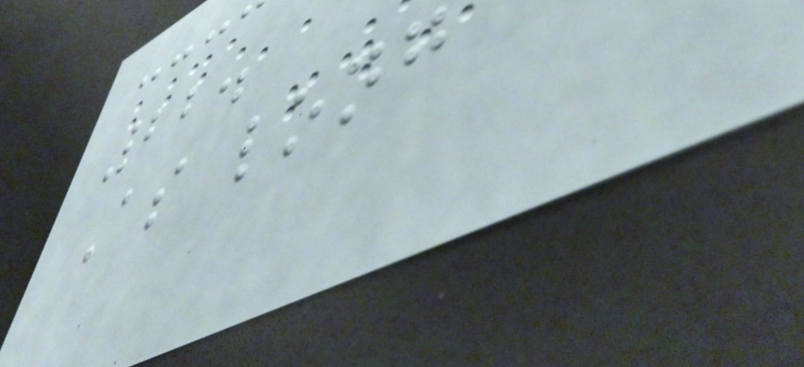22.
As long
